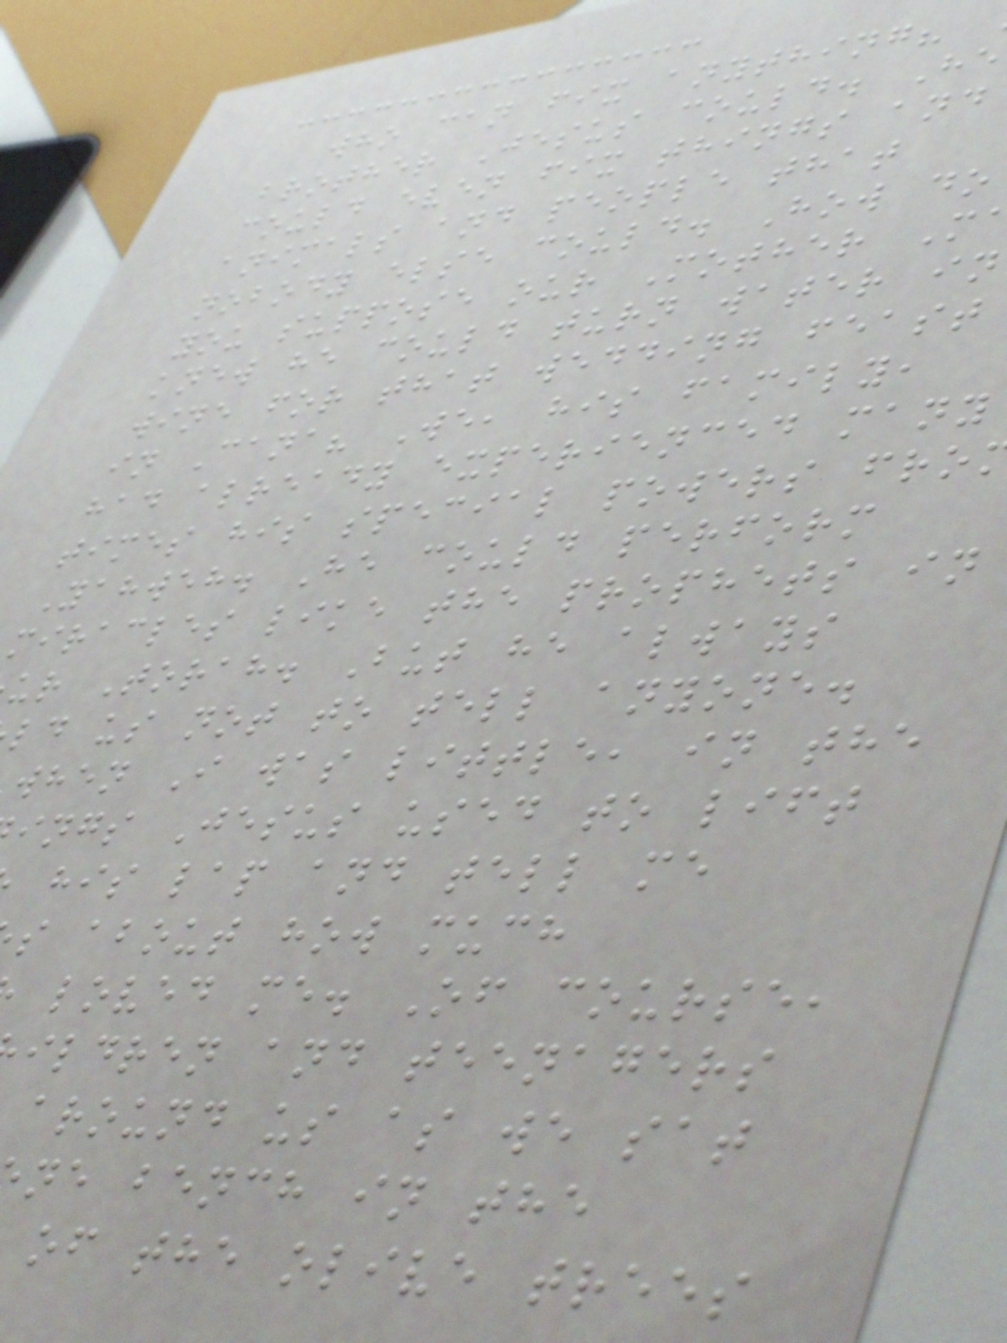who can fix anything?
brother Jesus could. He
could even fix things and
animals and people that
nobody else could. How do
you suppose our Mother M
knew he could turn water in
wine for that wedding feast
in Cana? We, his family,
had already experienced many
times his special powers fro
Yahweh. He could perform
miracles like the prophets in
ur Torah. But he always
ld us not to tell anyone.
when I was little, in the
ings Jesus used to lift
his lap and tell me
s about how much
loved me. Of course,
ildren and teenagers
around us as we sat
ne bench in the
of the olive trees
